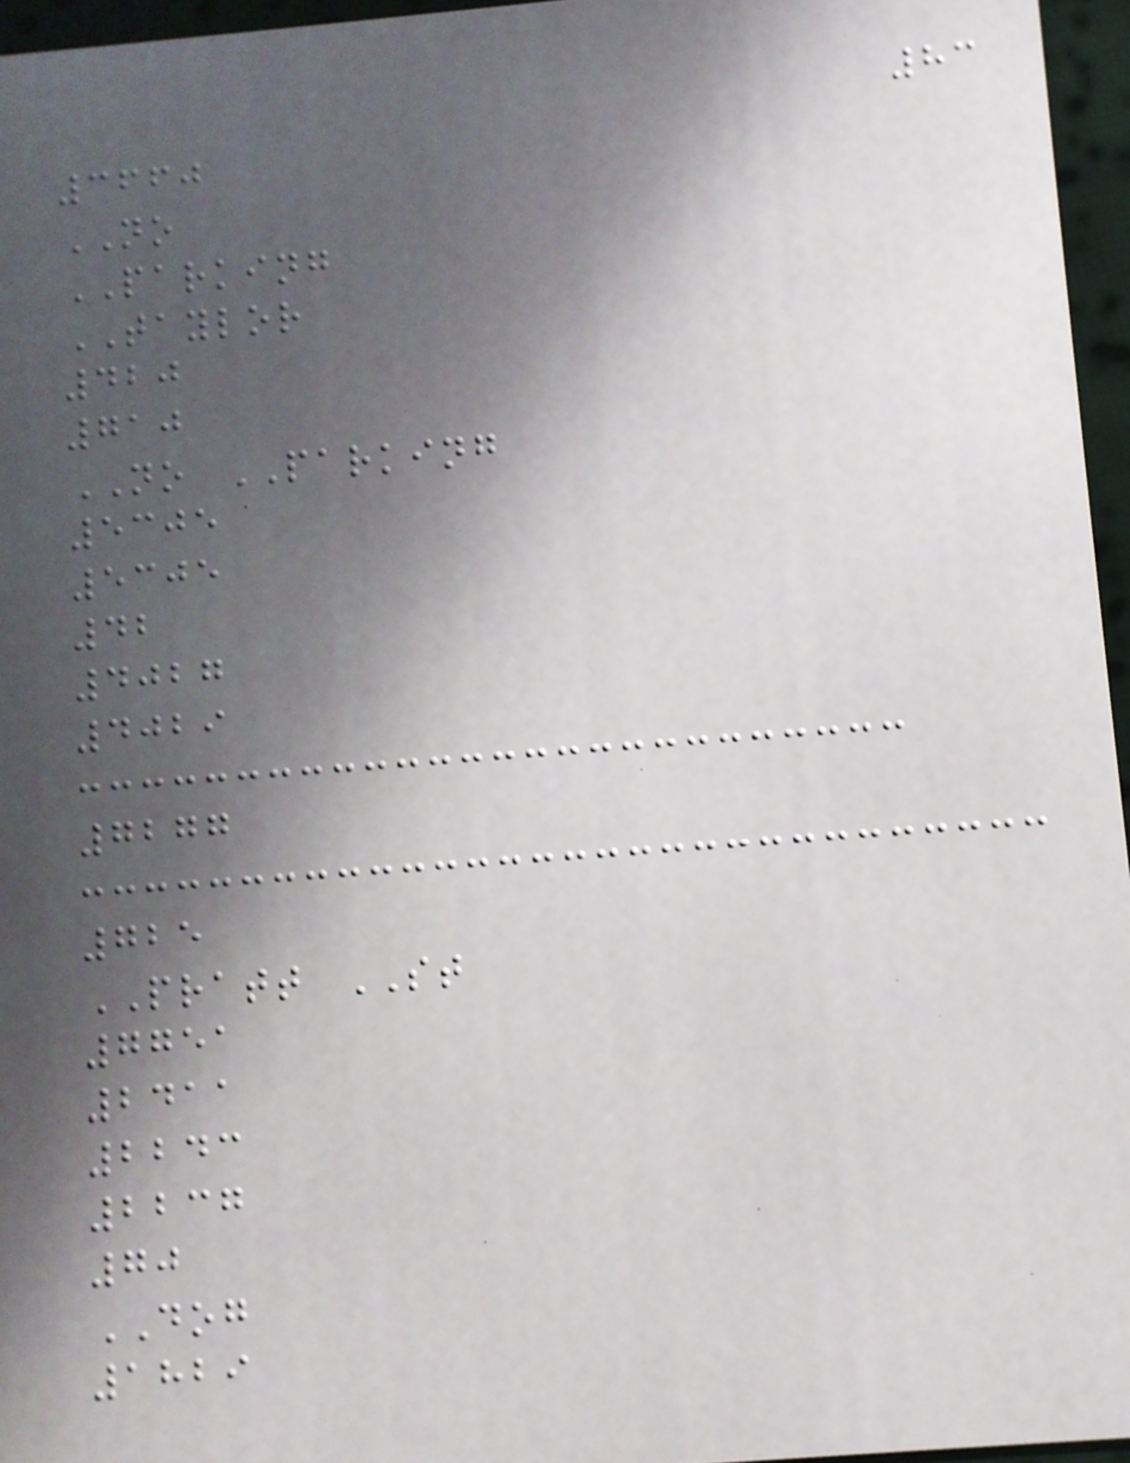83
3660
NO
PARKING
TAYLOR
420
710
NO PARKING
5305
5305
42
4027
4029
7277
725
PRATT ST
7751
2411
2243
2237
70
DOG
1829
